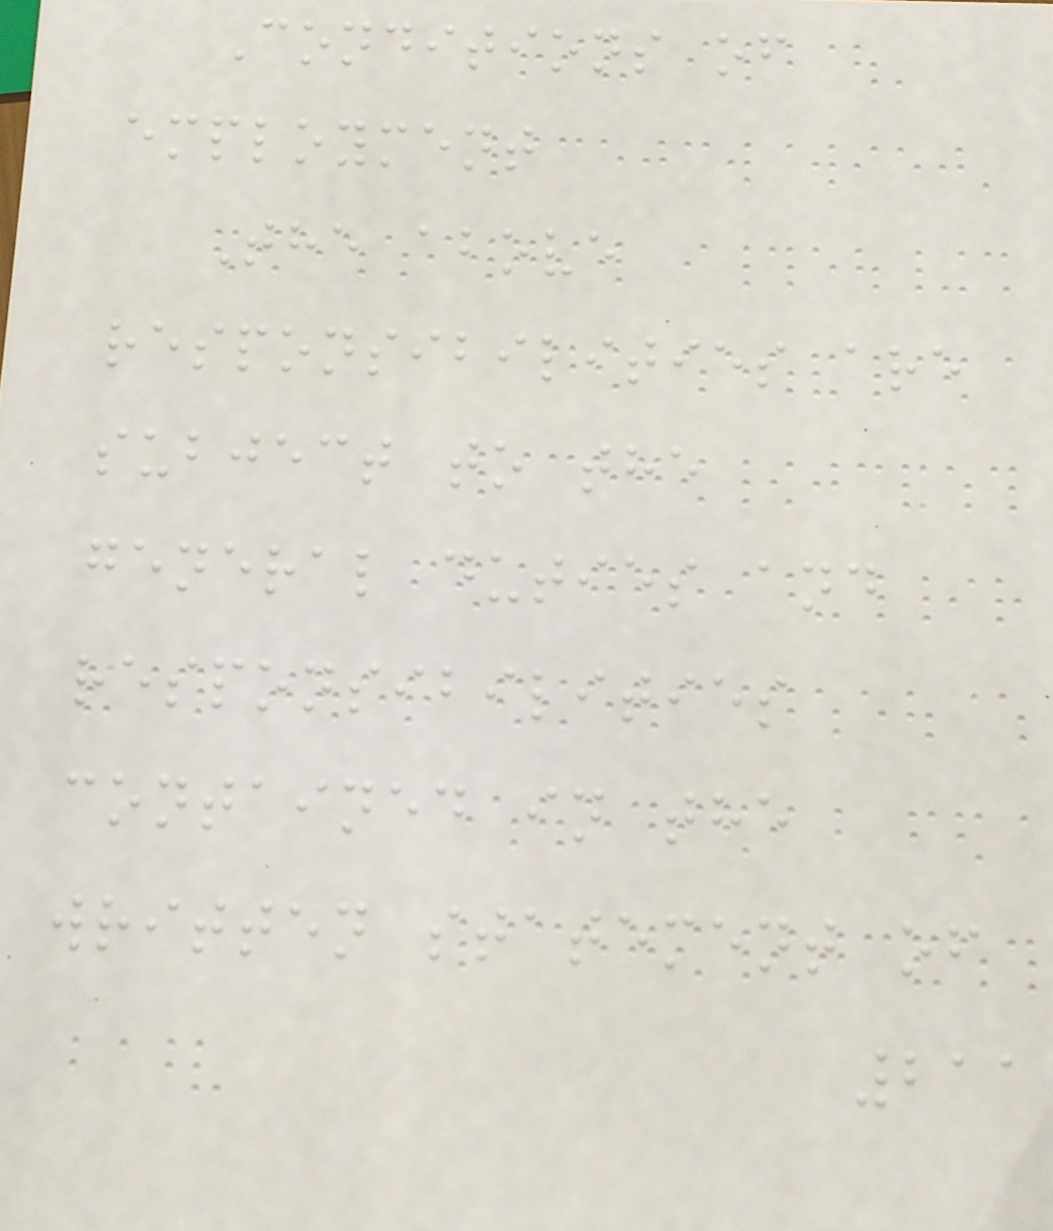Conditions of
employment
The above
responsibilities are
subject to the
general duties and
responsibilities
contained in the
written statement of
211
